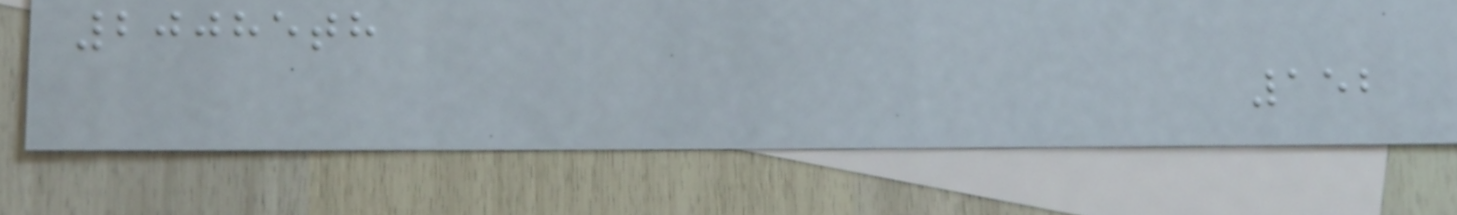20085th
152
